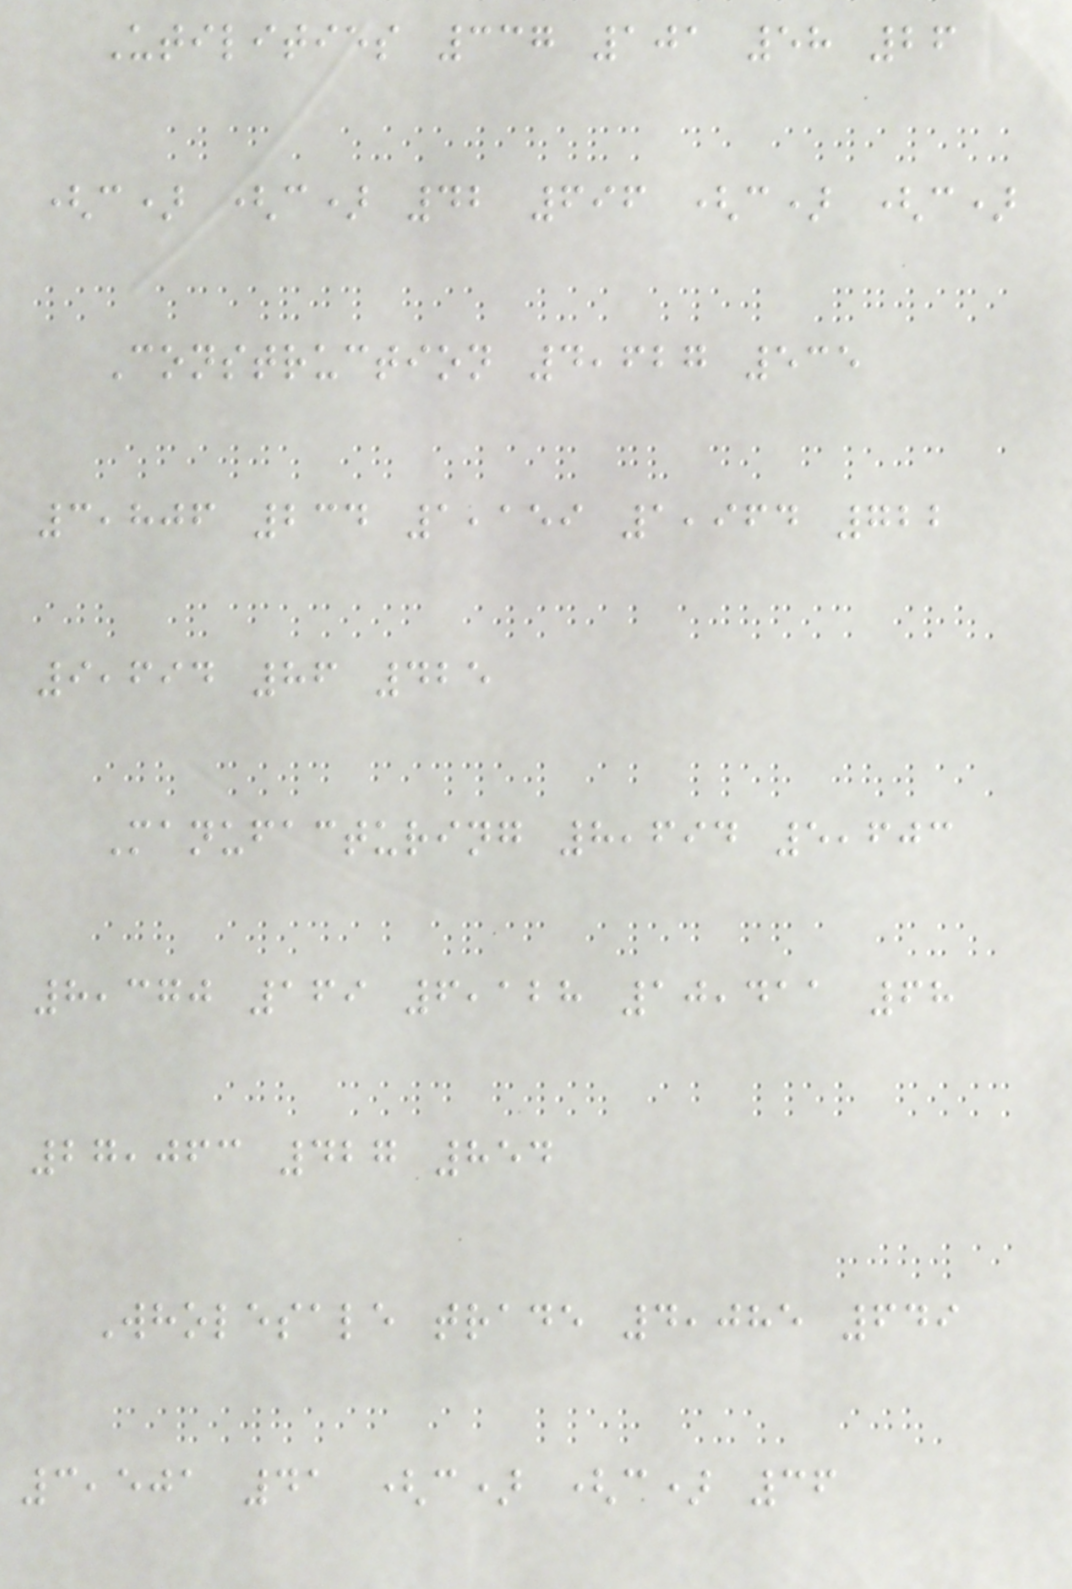Utilities 337 101 58 26
(c) (c) 42 696 (c) (c)
Construction 4,627 535
3,806 234 1,159 1,964 722
9,694 86 425
Manufacturing 8,694 5,603
8,370 169 6,128 10,411 68
27,063 427 854
Wholesale trade 4,085 649
3,501 41 (c) (c) 36
